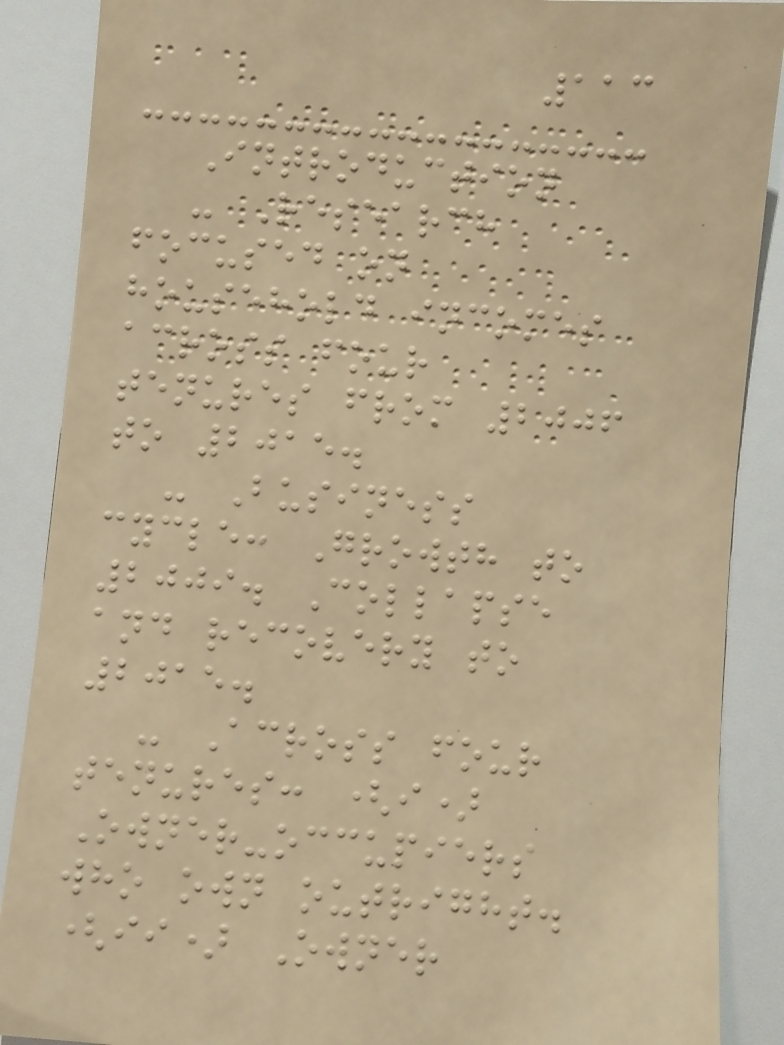113
Introduction
- Research
focused on
household incomes
across four
tenures from 2006
to 2015.
- Business
cycle: Growth to
2009. Collapse
and recovery to
2015.
- Across four
tenures: (i)
Owner-occupiers
who own outright.
(ii) Owner
